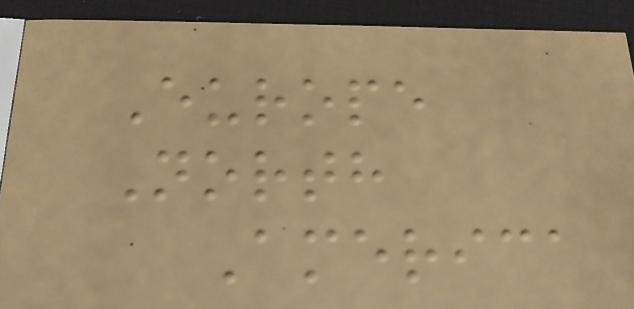Europe
North
America
